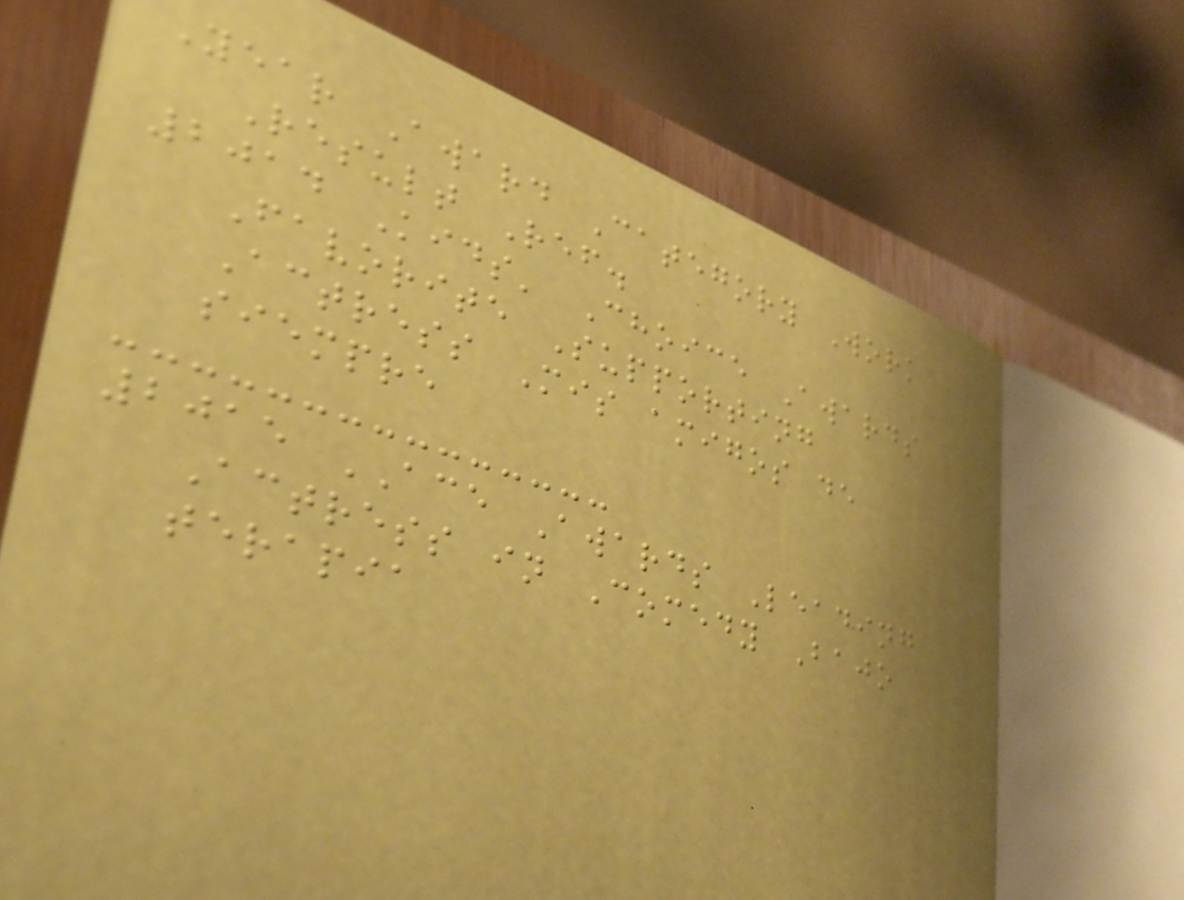Year Award Category Work
Result Ref.
2014 Kids' Choice Awards
Favorite Supporting
Actress Mis amigos de
siempre
2015 ACE Awards Leading
Actress in Comedy Bajo
terapia
